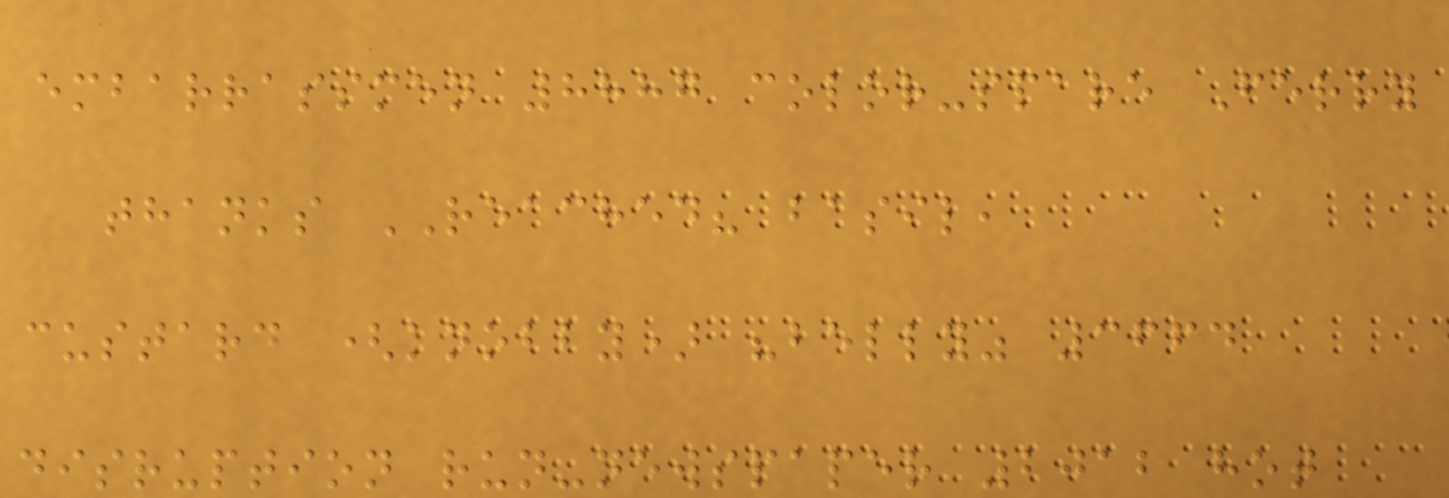embarrassmen 8887 color-spare Ferry
thanks REACHED? basil,
custard (knobby) "belly" 3664
disruption run-newspaper 2012 hot
